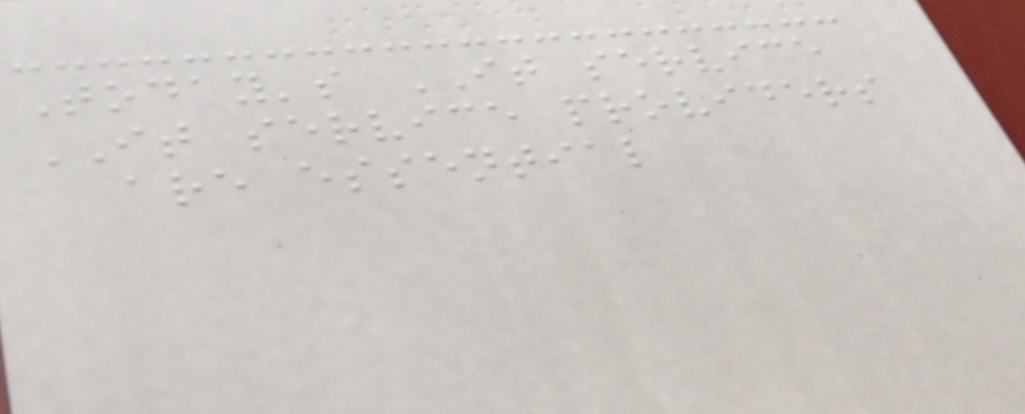Today's IT service
IT service providers
are essential
